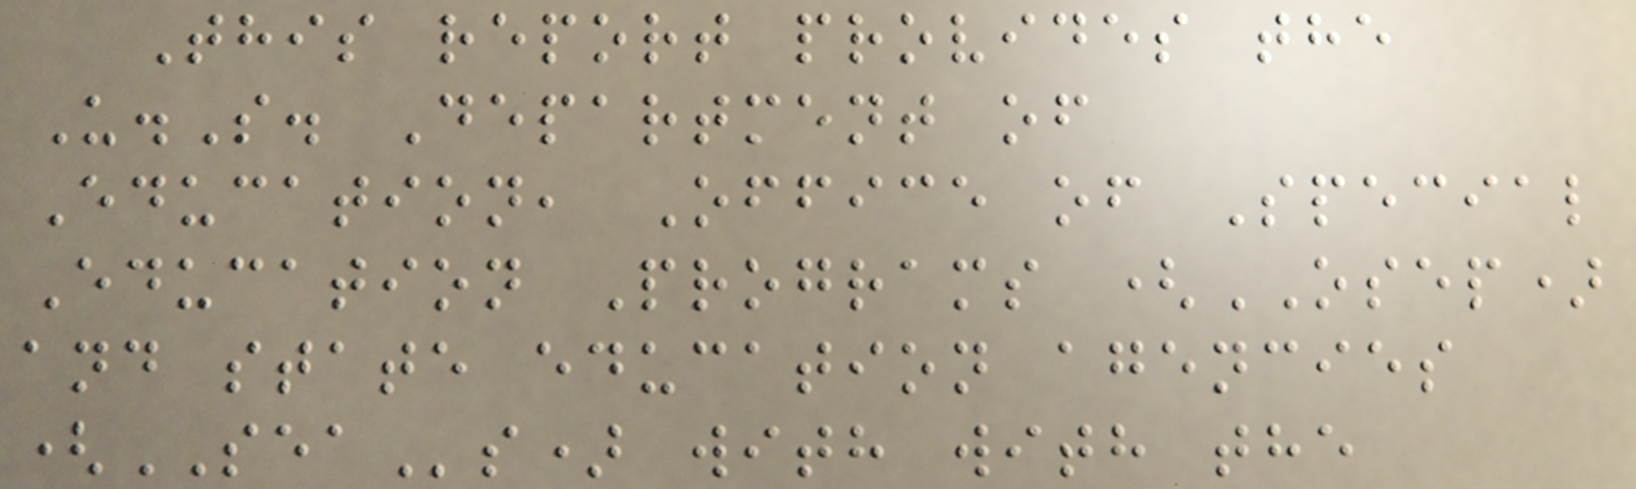This report provides the
U.S. Department of
Education, Office of Special
Education Programs (OSEP)
and state education agencies
(SEAs) with with the
